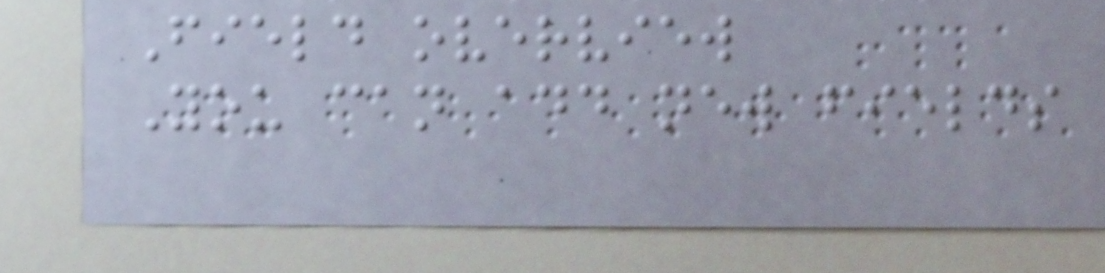Field overview
You can add new fields
